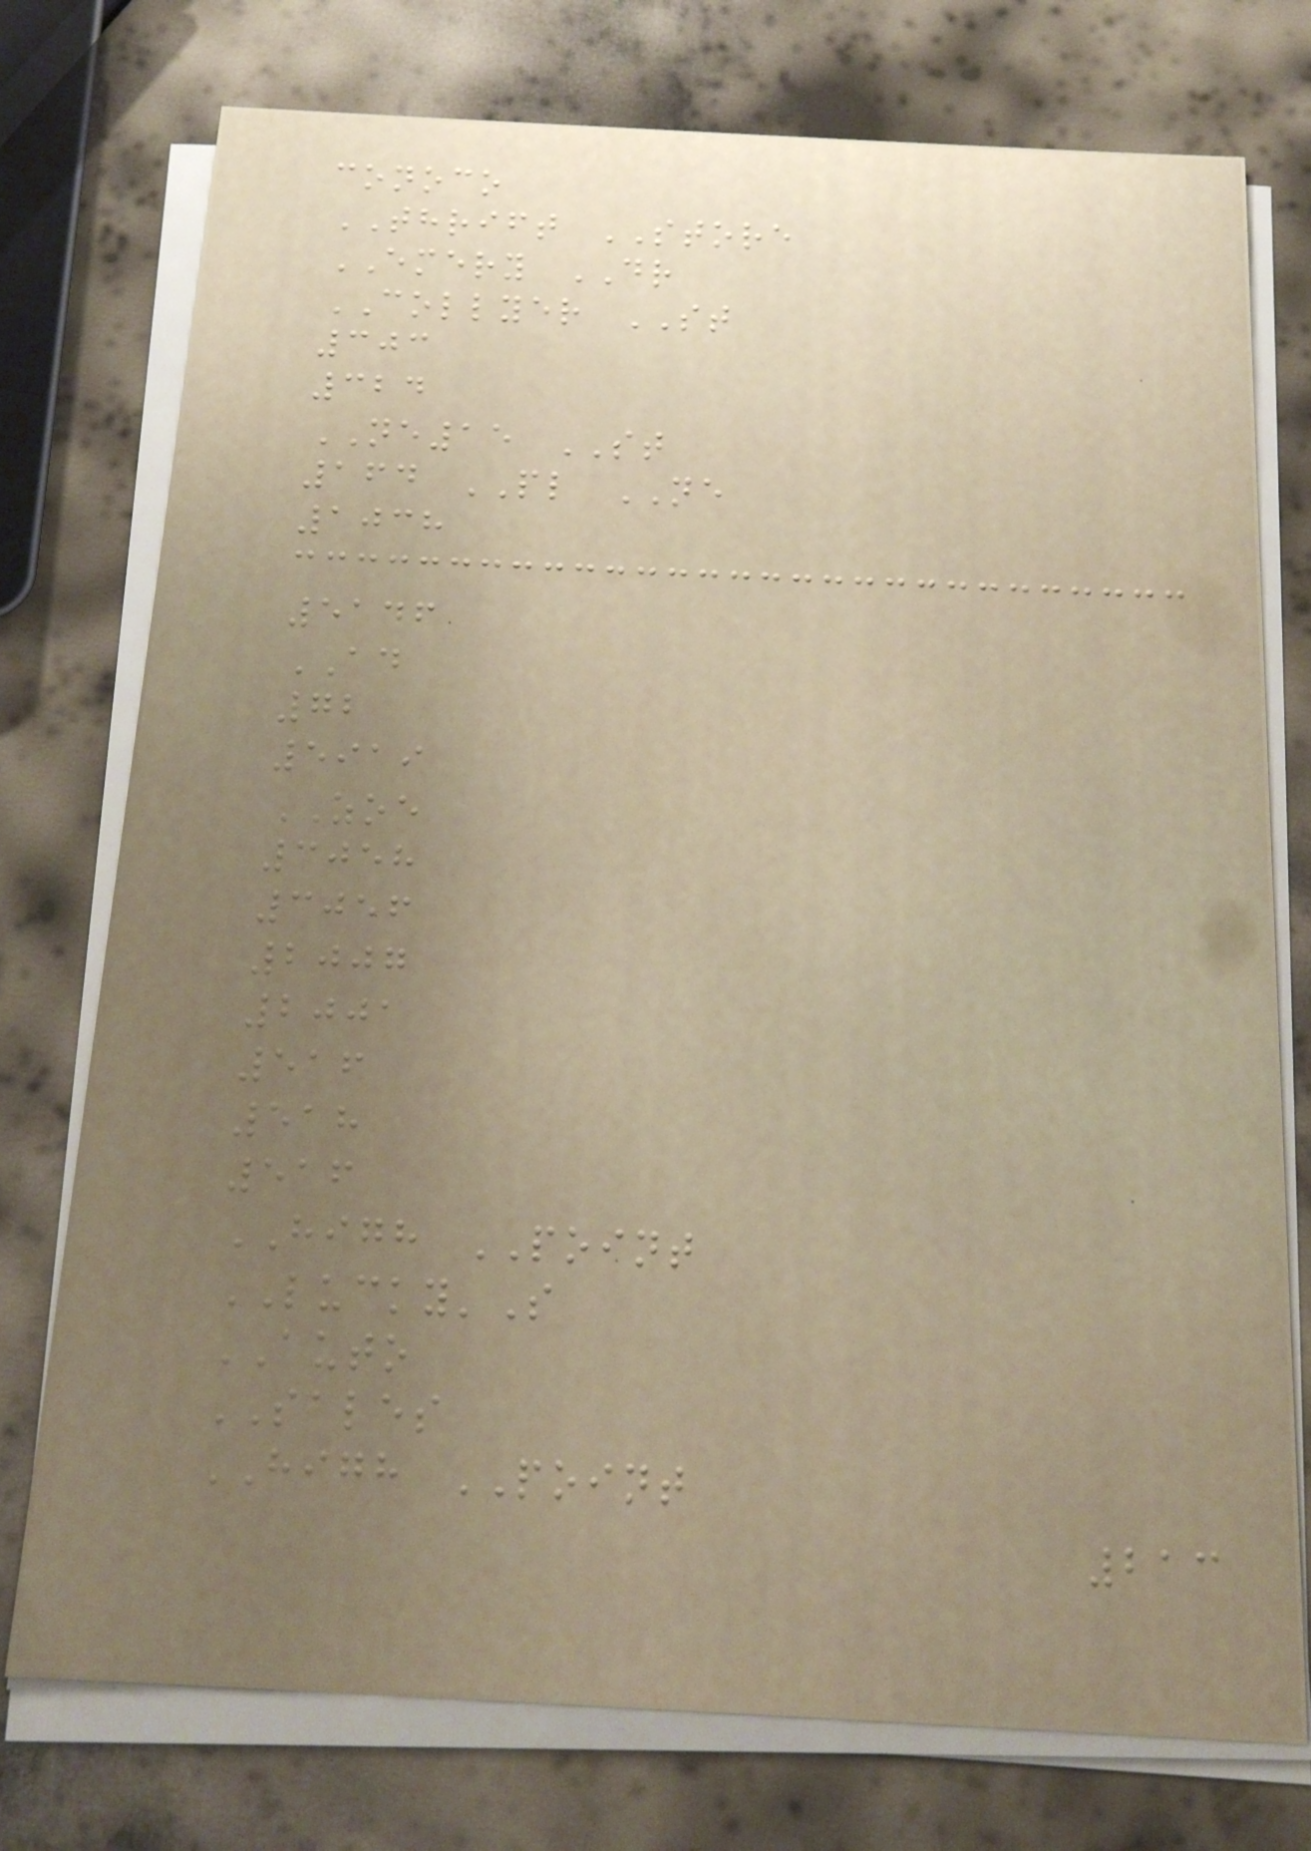conoco
THRIFT STORE
EMERY DR
COLLYER ST
303
324
NE15 ST
164 PL NE
1038
5146
AD
72
5919
ZOE
3058
3056
2007
2001
516
518
516
HIGH POINT
LUCKY'S
AUTO
SALES
HIGH POINT
213
